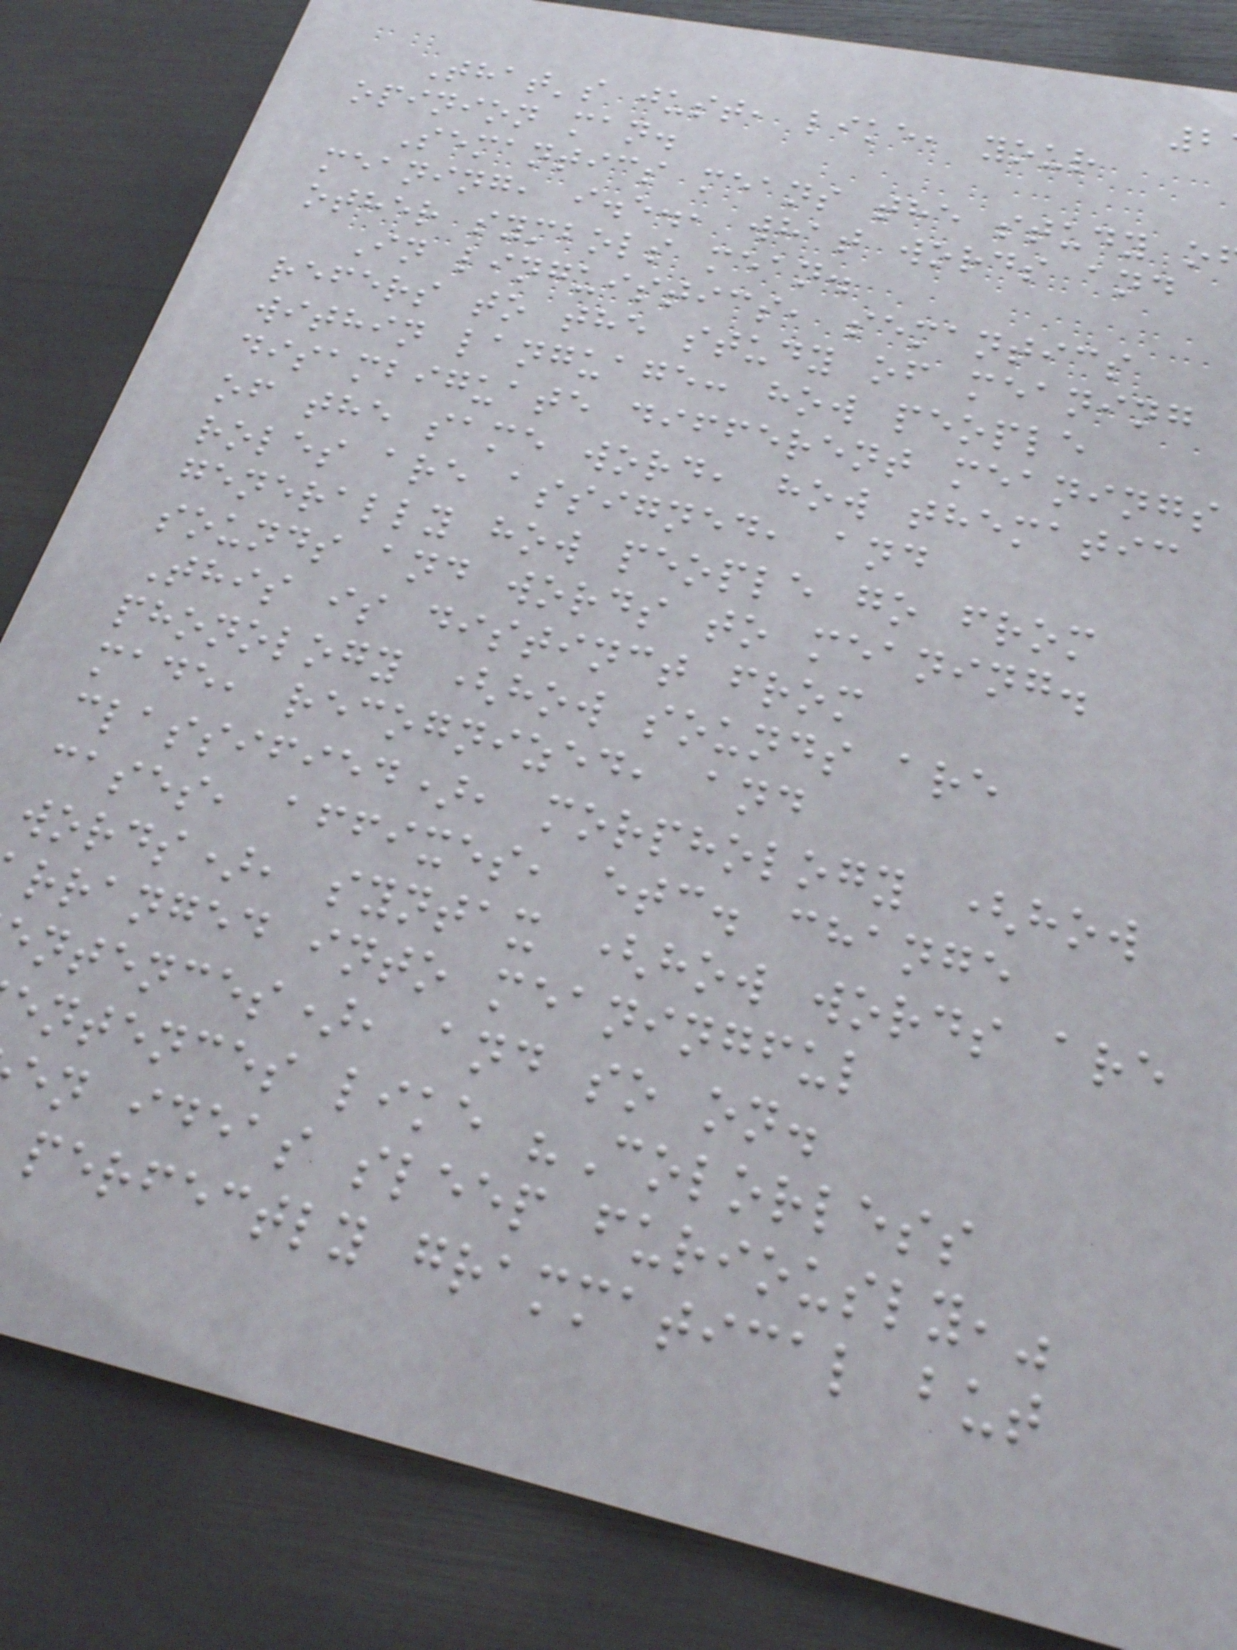That's just, like, your
opinion man.
Semantics means the study o
meaning, i.e., what words and
other symbols mean.
In linguistics, semantics
refers to the study of meaning
within language: how people
disambiguate different meanings
of the same word, how thematic
roles are assigned, and
generally how people go from
sounds and words to meaning.
This is distinct from
phonology (how sounds are
made, recognized, and
classified), morphology (how
cases, affixes, etc. change
words), syntax (how words are
rranged into meaningful
ntences), and so on.
entences like "Colorless
en ideas sleep furiously,"
perfectly grammatical but
